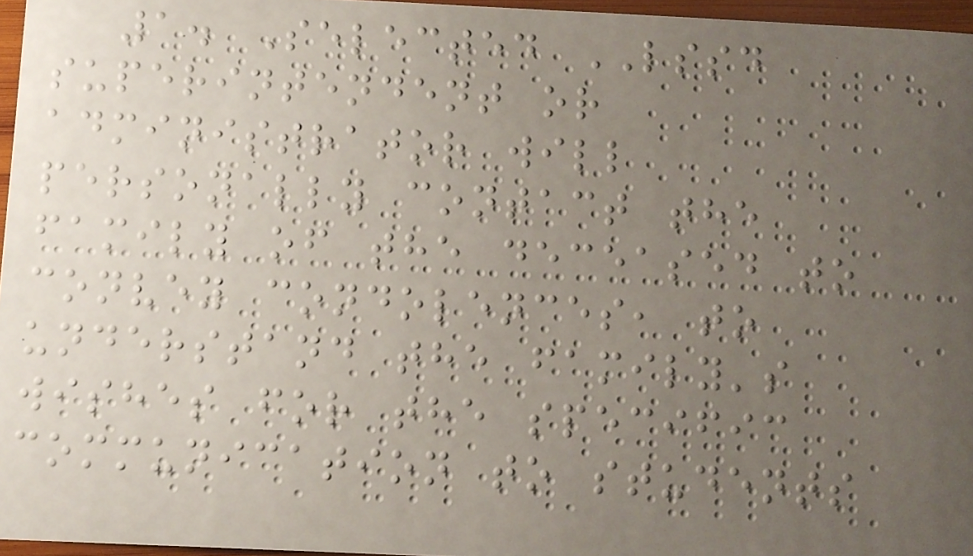1. Selected LSSD
superintendent or
administrator will
personally contact the
family of the deceased to
convey condolences, to
understand the family's
wishes for the specific
communication to students
